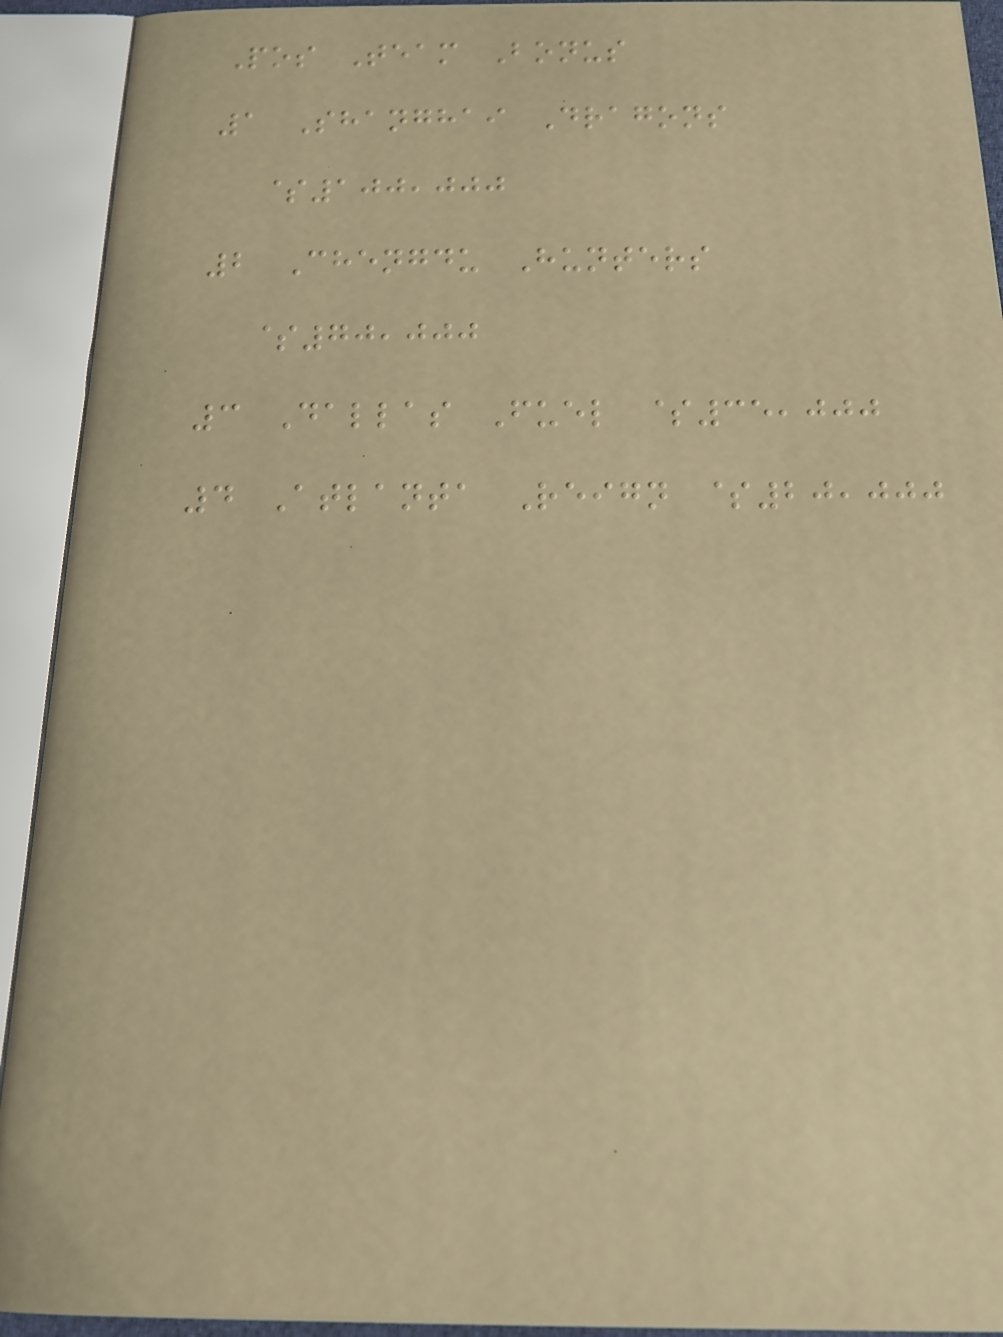Pos Team Bonus
1 Shanghai Dragons
$100,000
2 Chengdu Hunters
$70,000
3 Dallas Fuel $35,000
4 Atlanta Reign $20,000
